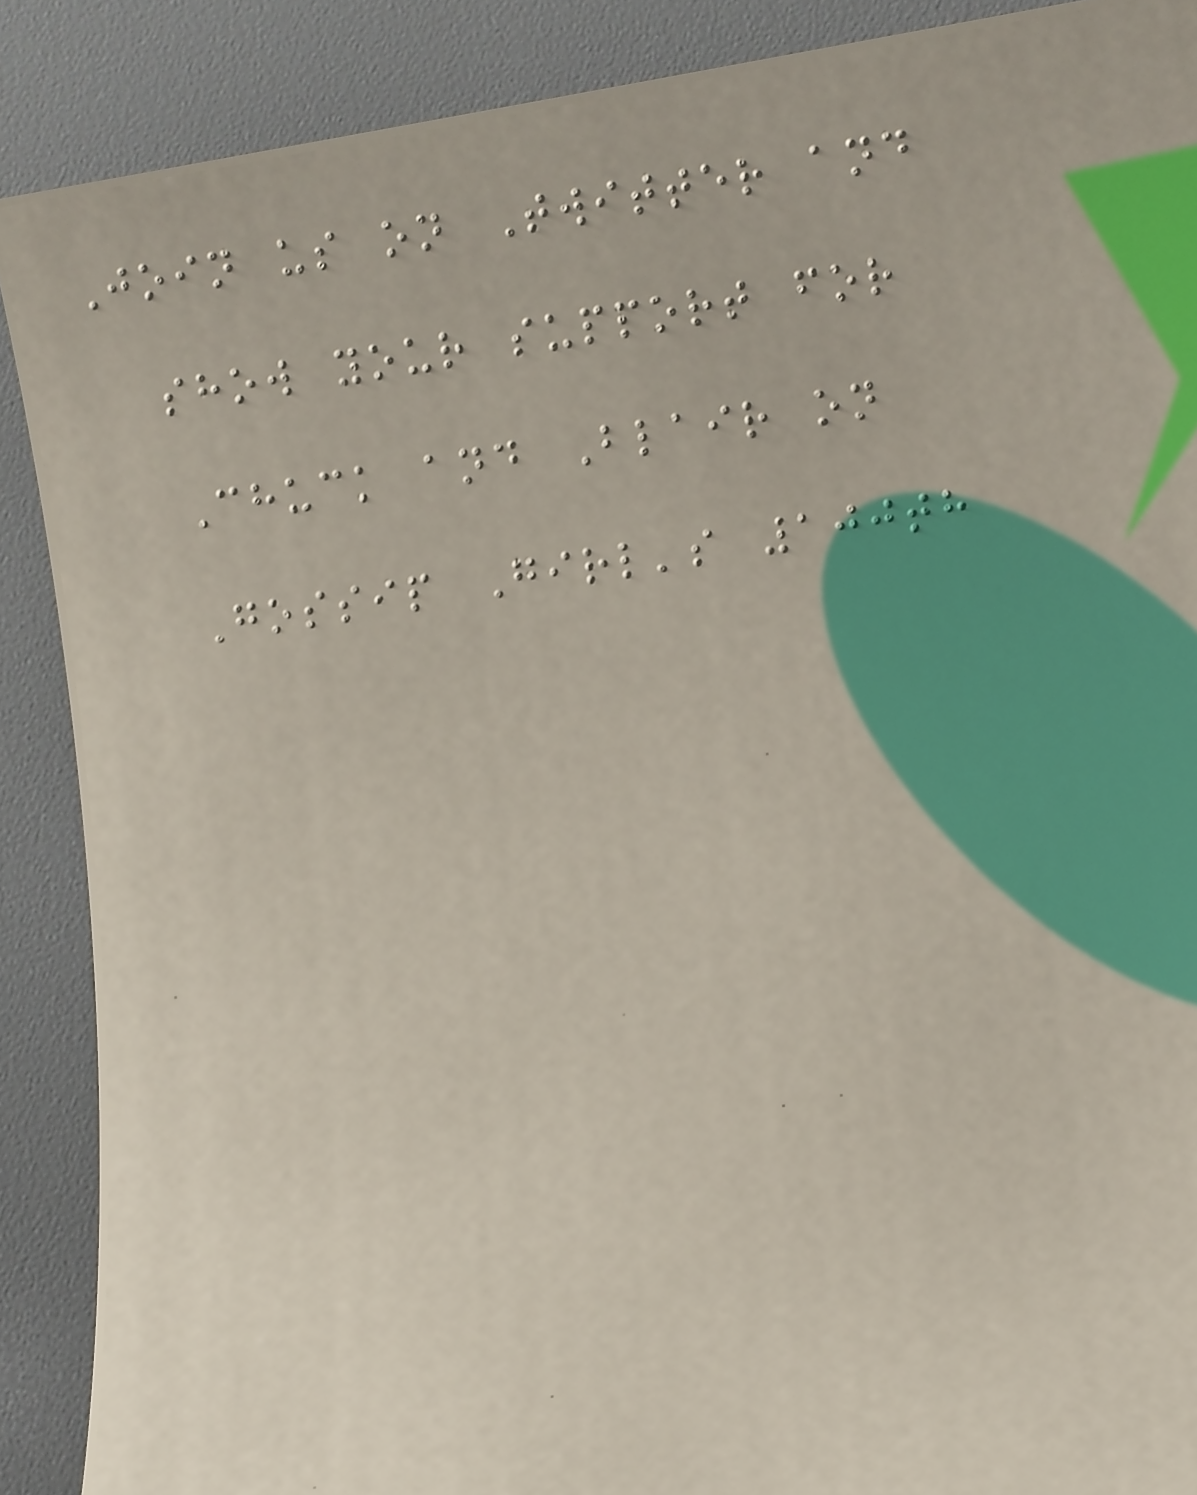Join us on Twitter and
show your support for
Chuck and Blair on
Gossip Girl's 100th
